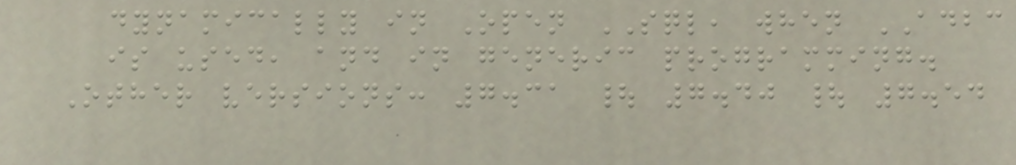dynamically in Open SQL, when ADBC
is used, and in generic programming.
Other versions: 7.31 | 7.40 | 7.54
